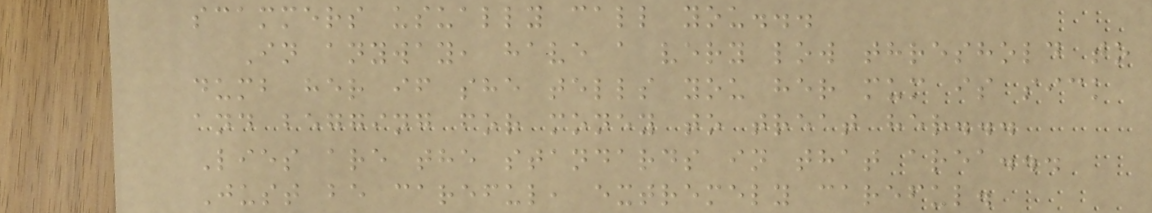scammers usually call you...
In anyway, have a very low threshold to
dumb her if she tells you her mum is sick
and begging for money to treat her...
Lies are the standards in that area...
Just be careful, extremely careful.
